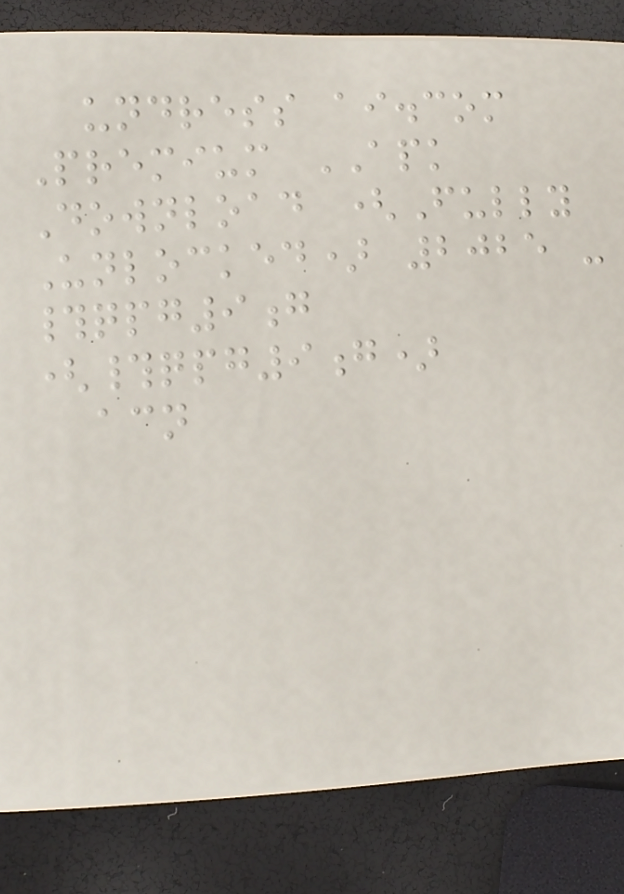undress ai.com
Premium APK
Download (Fully
Unlocked) 2025 -
#qpg9g
(#qpg9g)
acn
